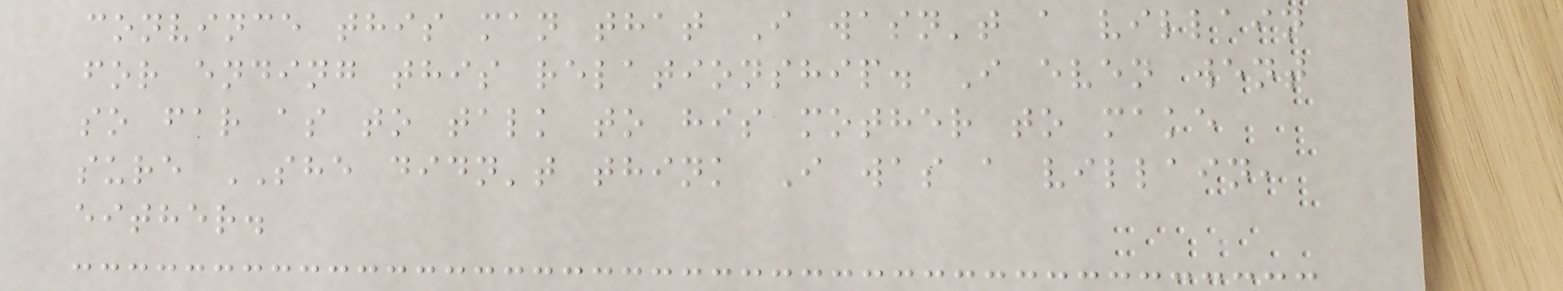convince this man that I wasn't a villain
for ending this relationship. I even went
so far as to talk to his mother to make
sure SHE didn't think I was a villain,
either.
